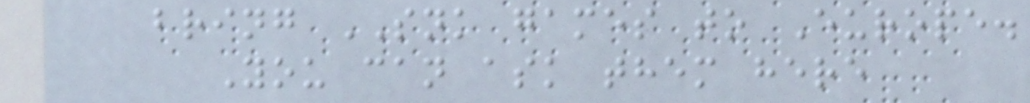bring SNK games to Europe.
You can ask them here
